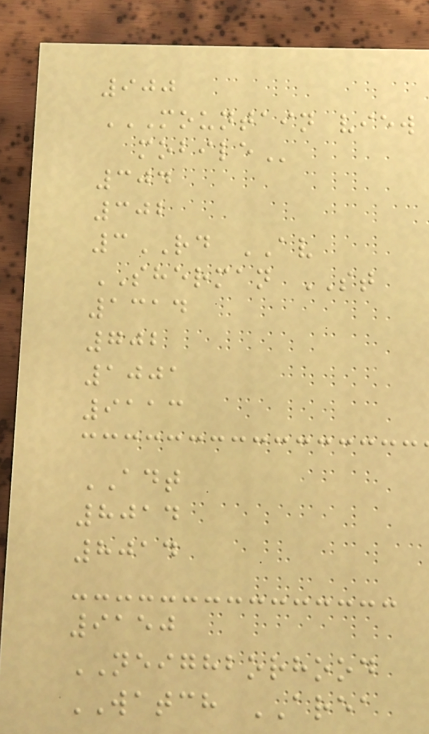900
MOUNTAIN VIEW
MOBILE
304
302
3RD AV
SHERMAN ST
1314
702
1001
9113
ADT
8014
8014
9150
NEIGHBORHOOD
WATCH AREA
